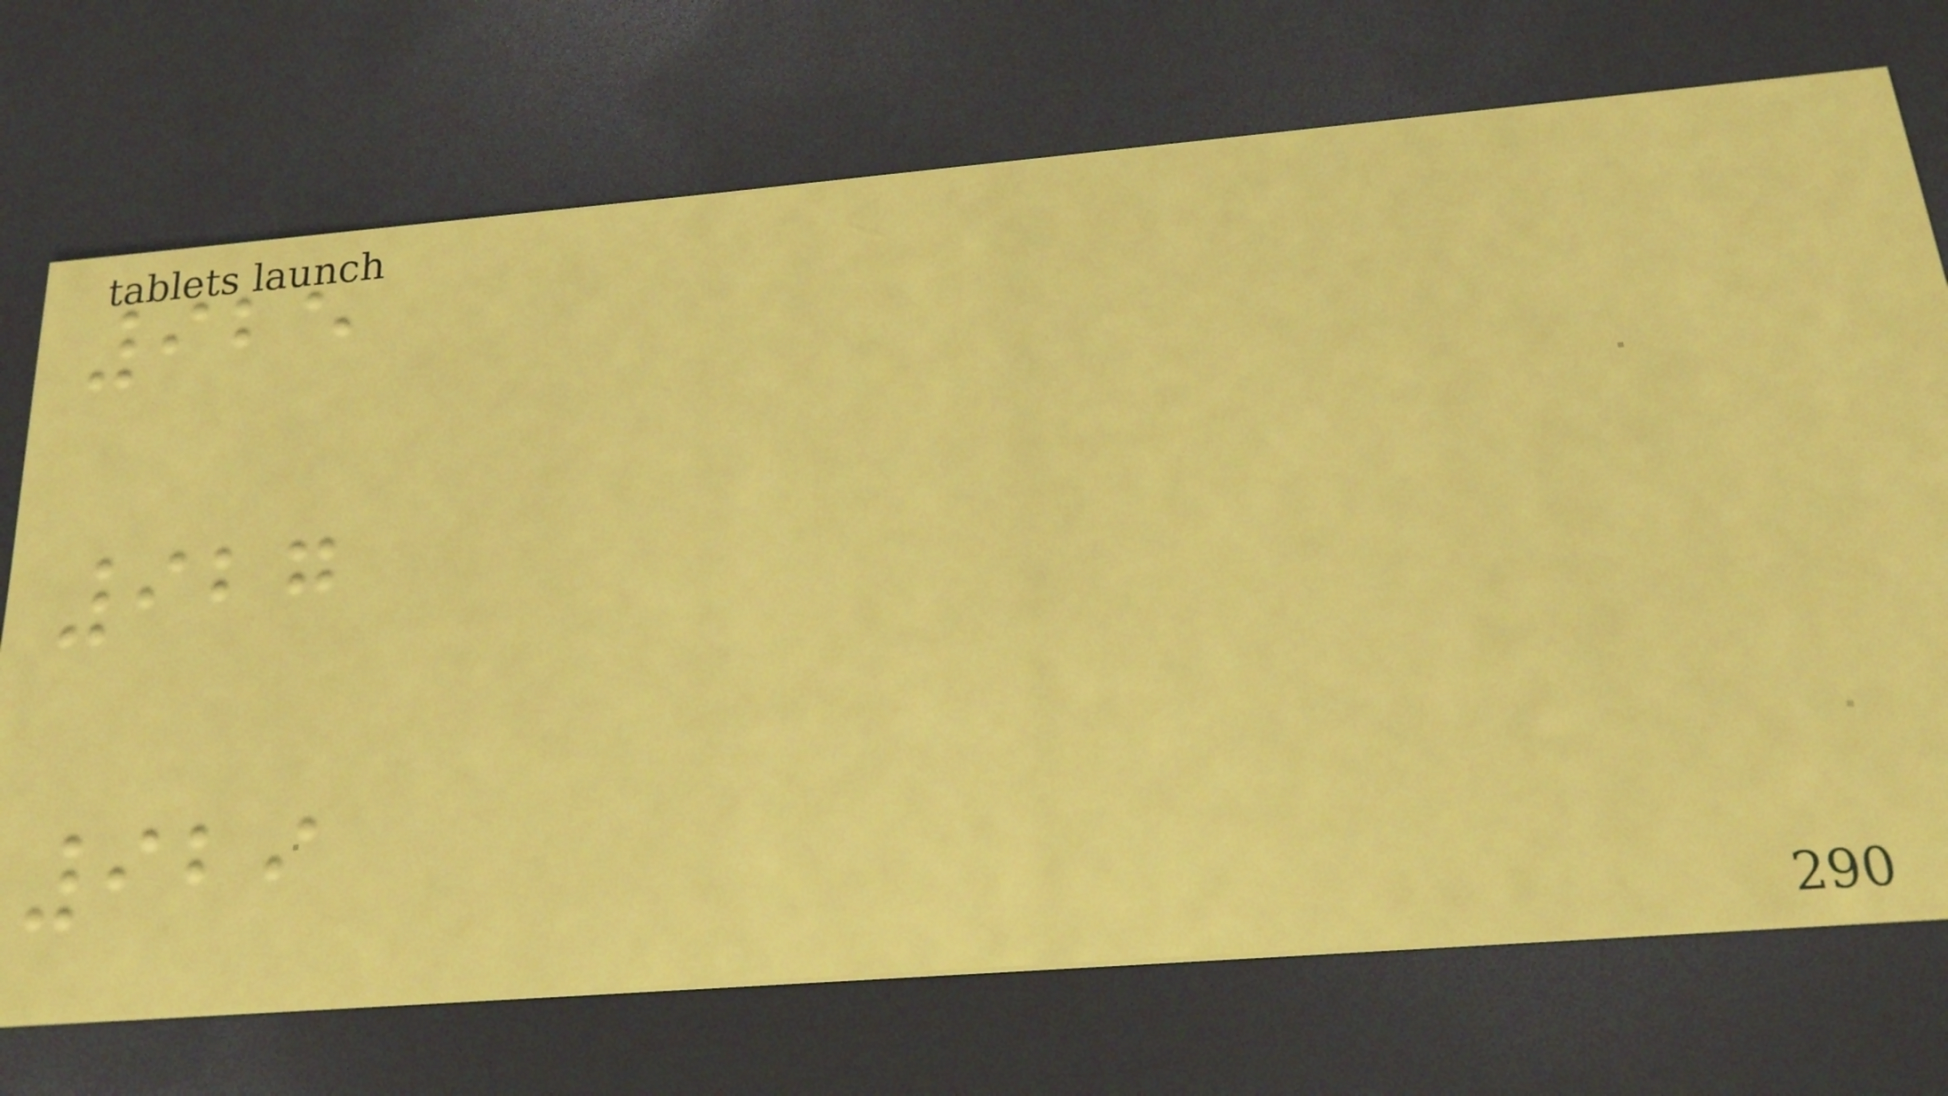925
927
929
